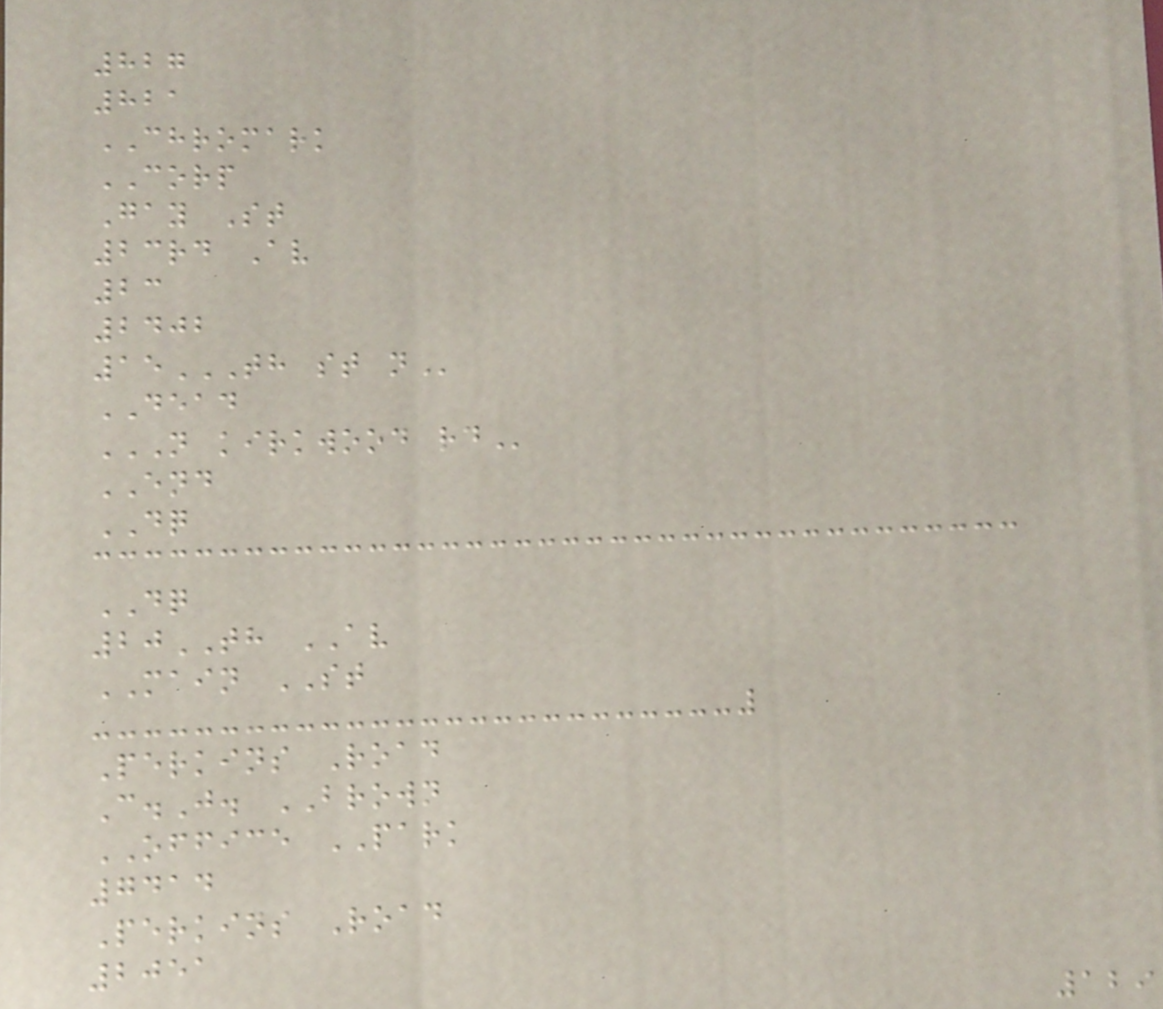827
821
CHROMARK
CORP
Gay St
23rd Av
23
2402
15TH ST N
DEAD
N KIRKWOOD RD
END
DQ
DQ
20TH AV
MAIN ST
Perkins Road
C.J. BROWN
OFFICE PARK
7414
Perkins Road
2051
129
